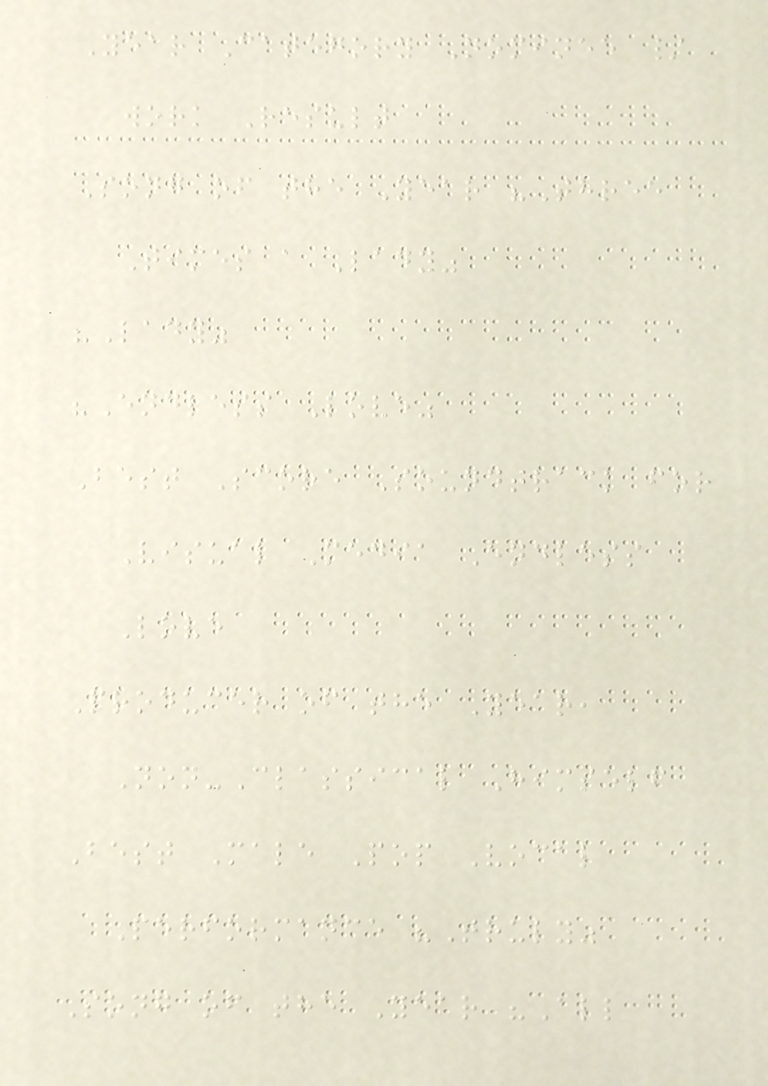Year Category Nominee /
work Result
Song of the Year "Three
Times a Lady"
"Lady"
"Endless Love"
Best Score Soundtrack for
Visual Media Endless
Love
Producer of the Year,
Non-Classical Himself
Best Male Pop Vocal
Performance "Truly"
Song of the Year "All
